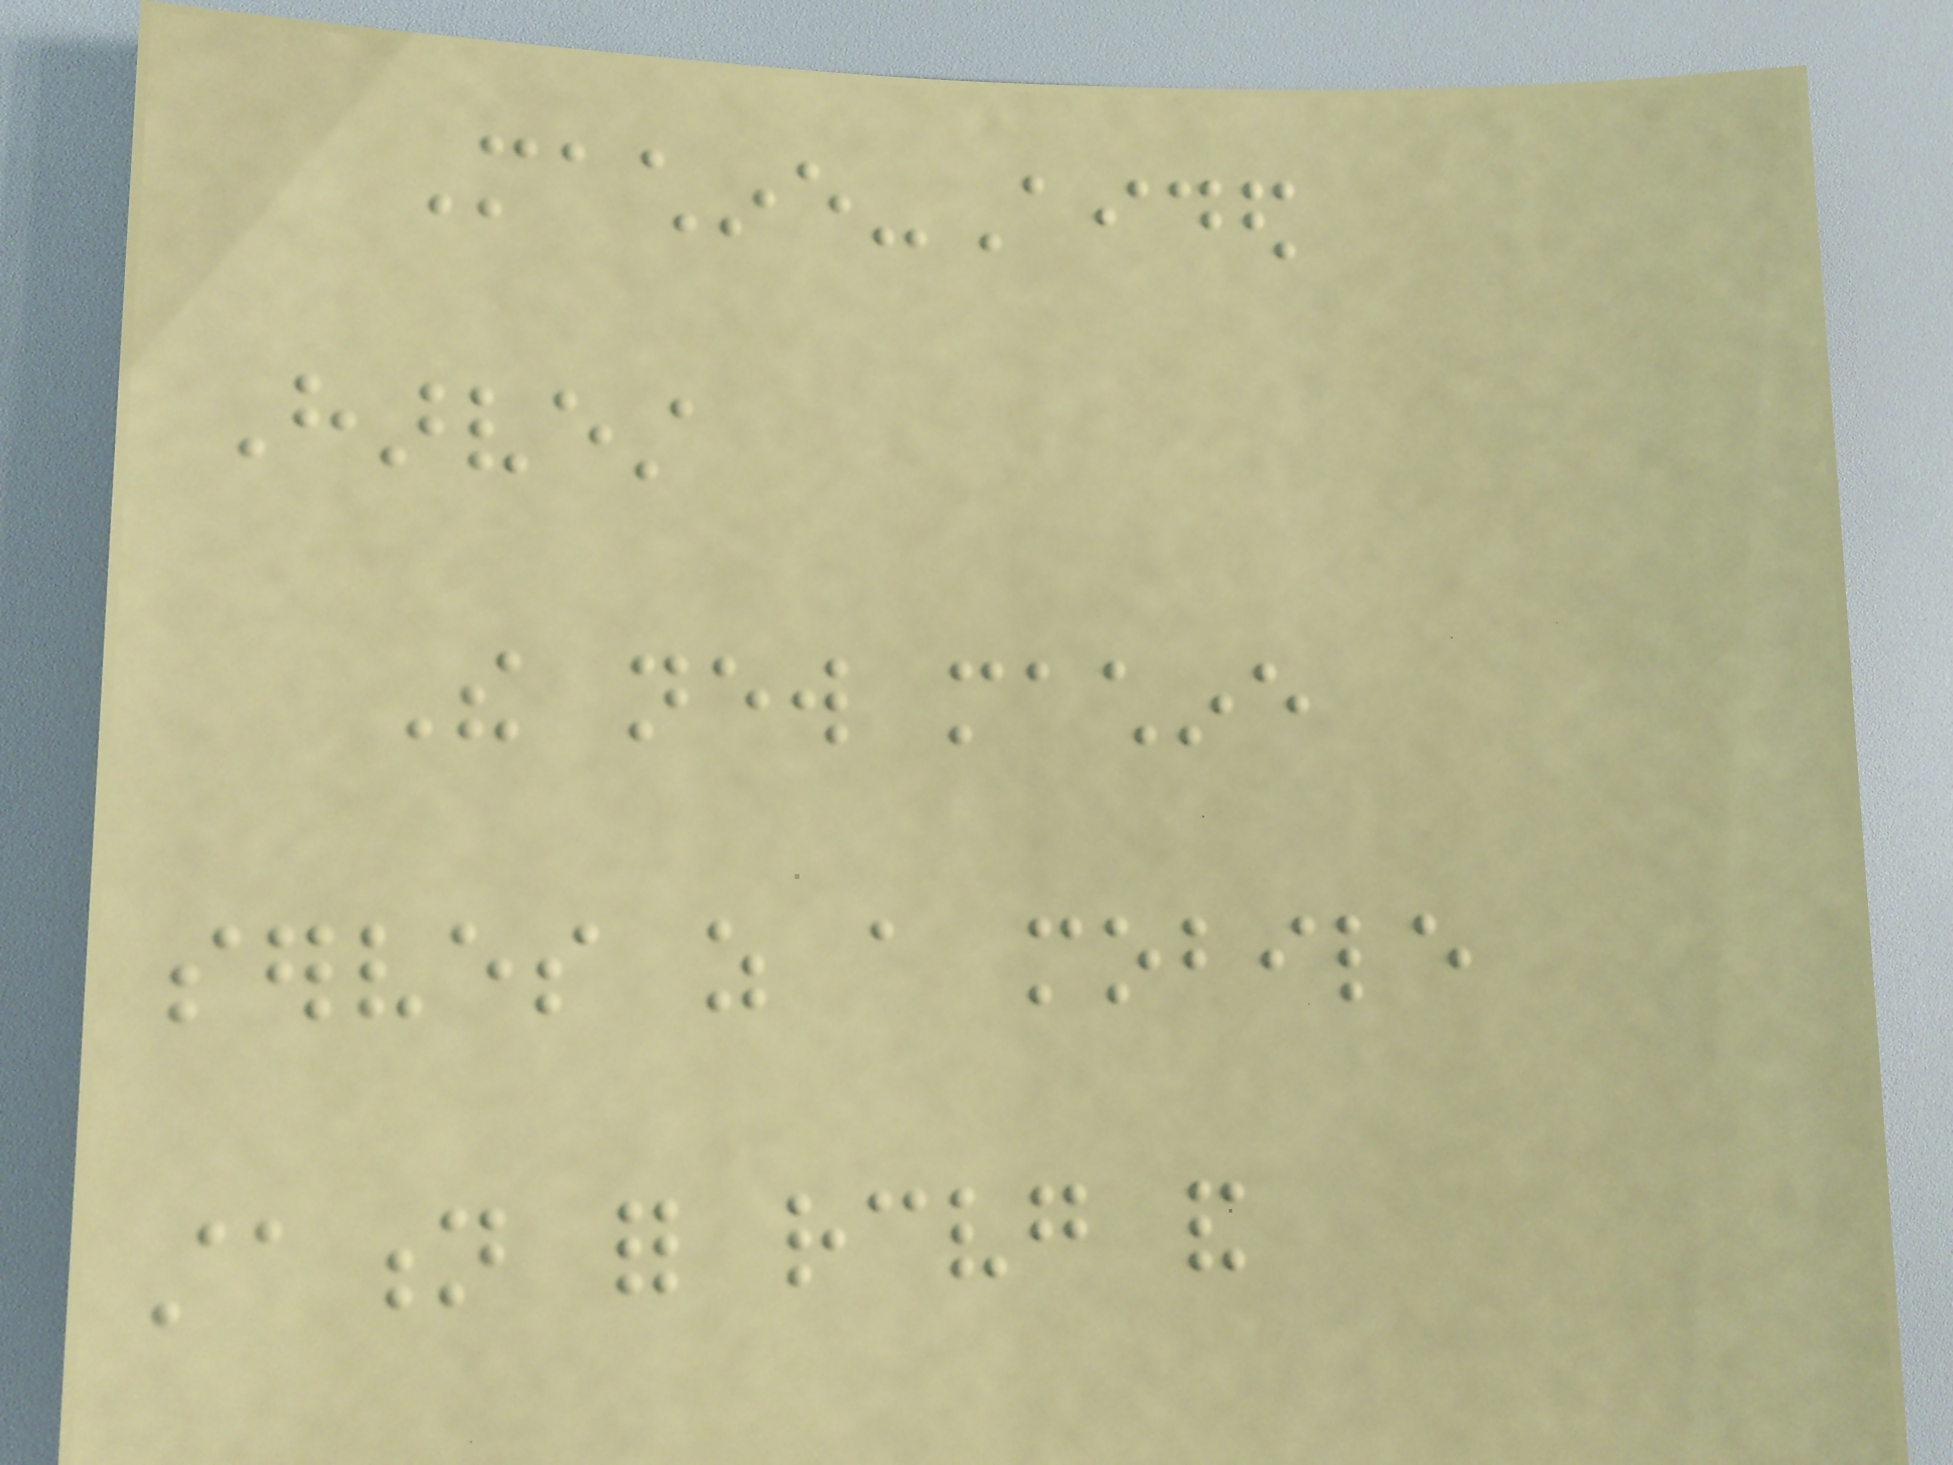Machine-Aided
Harvest
The new machine
serves as a mobile
station for receiving and
